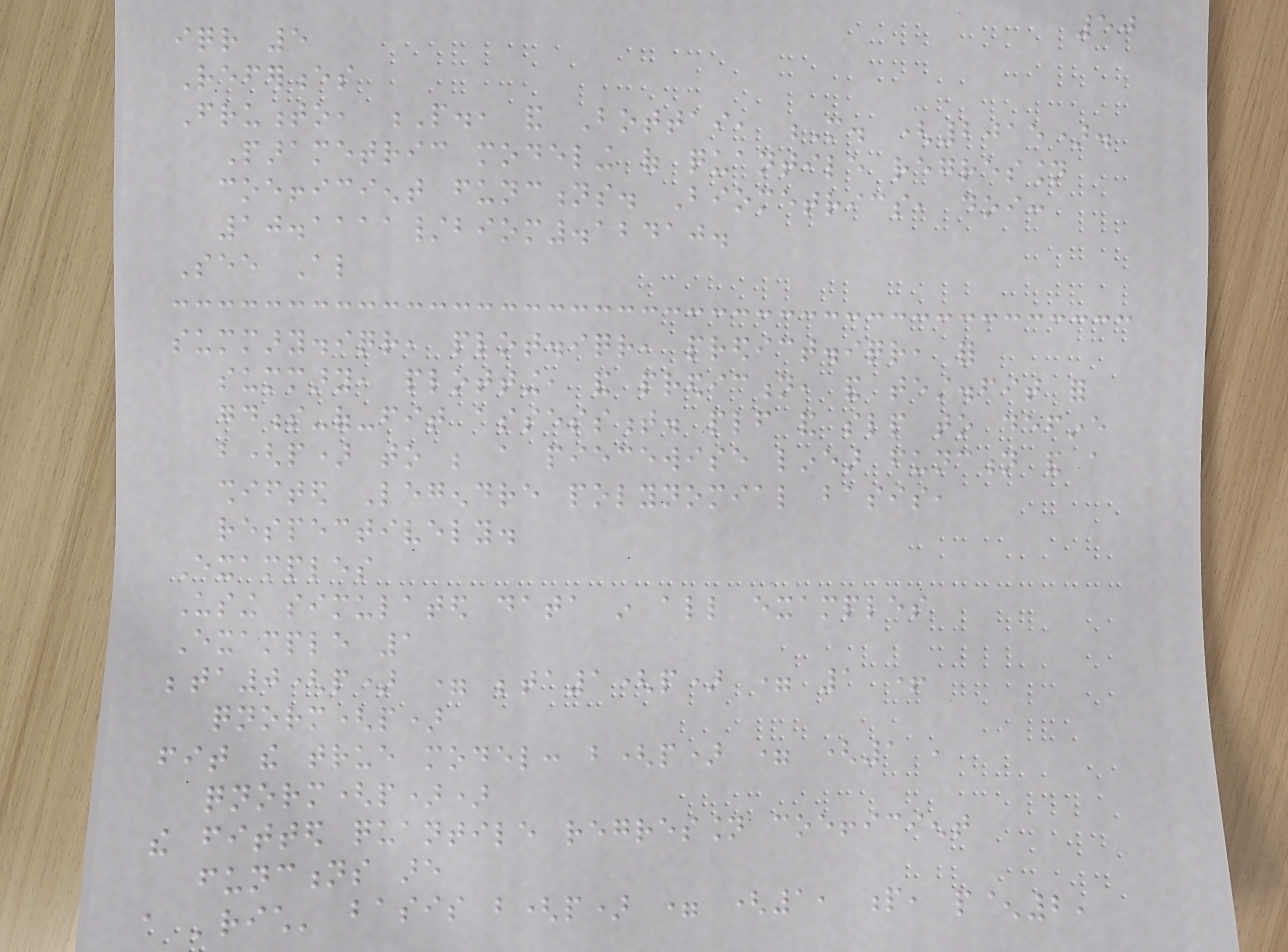50
iqr 5
References
Frumento, P., and Bottai, M. (2015).
Parametric modeling of quantile regression
coefficient functions. Biometrics, doi:
10.1111/biom.12410.
See Also
summary.iqr, plot.iqr, predict.iqr, for
summary, plotting, and prediction, and test.fit for
goodness-of-fit assessment. plf and slp to define
b(p) to be a piecewise linear function and a
shifted Legendre polynomial basis,
respectively.
Examples
Using simulated data in all examples
Example 1
beta0(p) = beta1(p) = 1 +
qnorm(p)
fit the true model: b(p) = (1 ,
qnorm(p))
the fitted quantile regression coefficient
functions are
a 'rich' basis b(p) = (1, p, p^2,
